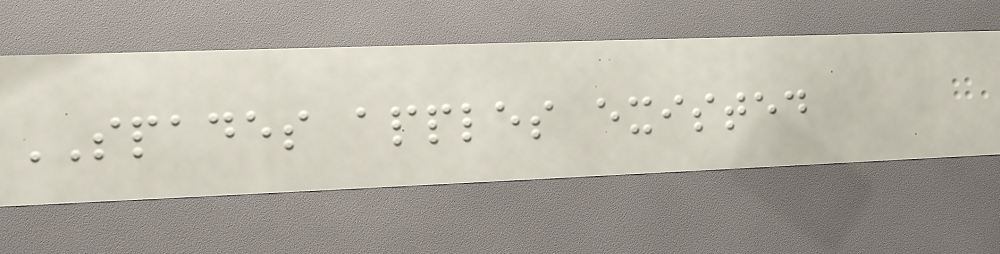SPADES apples existed
